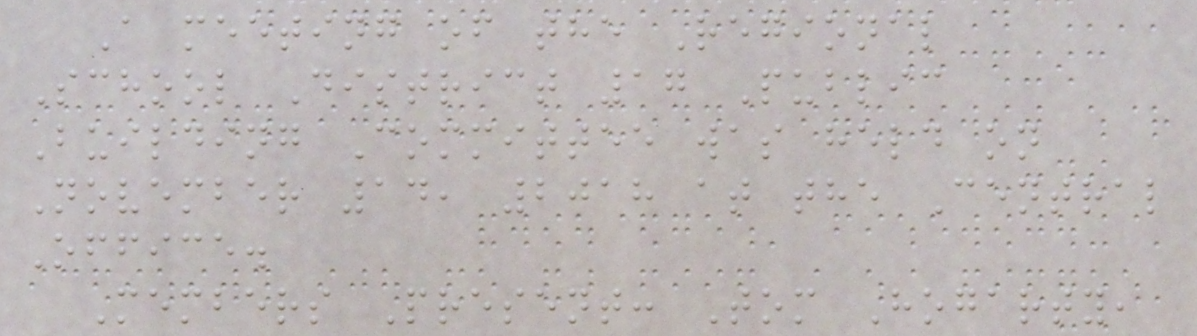A meeting of the Regional
School District 17 Public
Building Committee was held on
November 14, 2018 at the Central
Office.
Members Present: Tom Hogarty,
